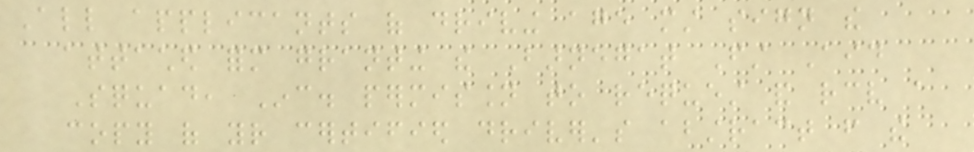All applicants of driving age must sign the
attached form granting the Barnegat First Aid
Squad, Inc. permission to request and receive a
copy of your certified driver's abstract from the
